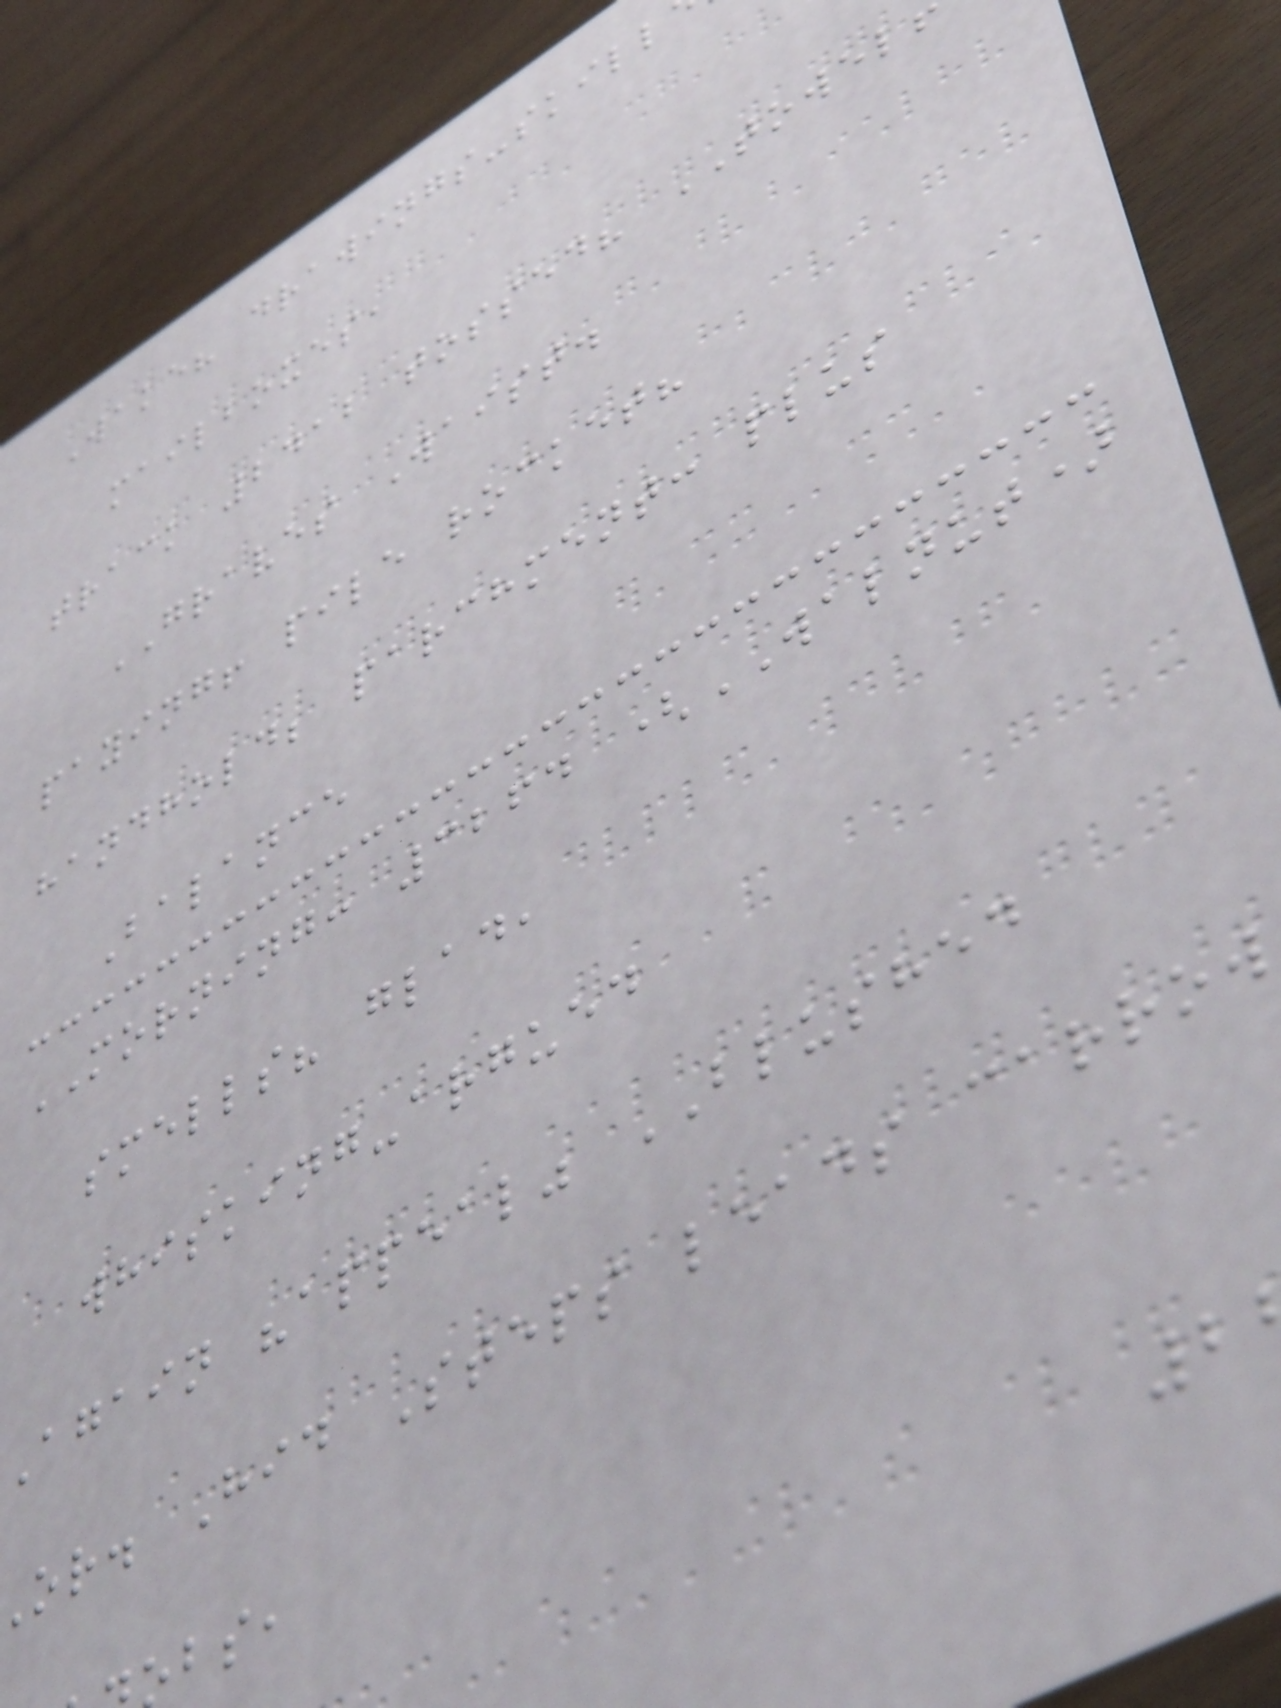Wake? drawings-skill
mailboxes,
track 2412 tossed? TOWEL
GRAVES Waist.
paying! pile rocket?
handhold; parchment: plus
Balance
MORNING: 3264 (WALNUT)
smells? glad,
whisking-argued
Again "appeal" BLUSHED
or. Hid Steps leads carrow
